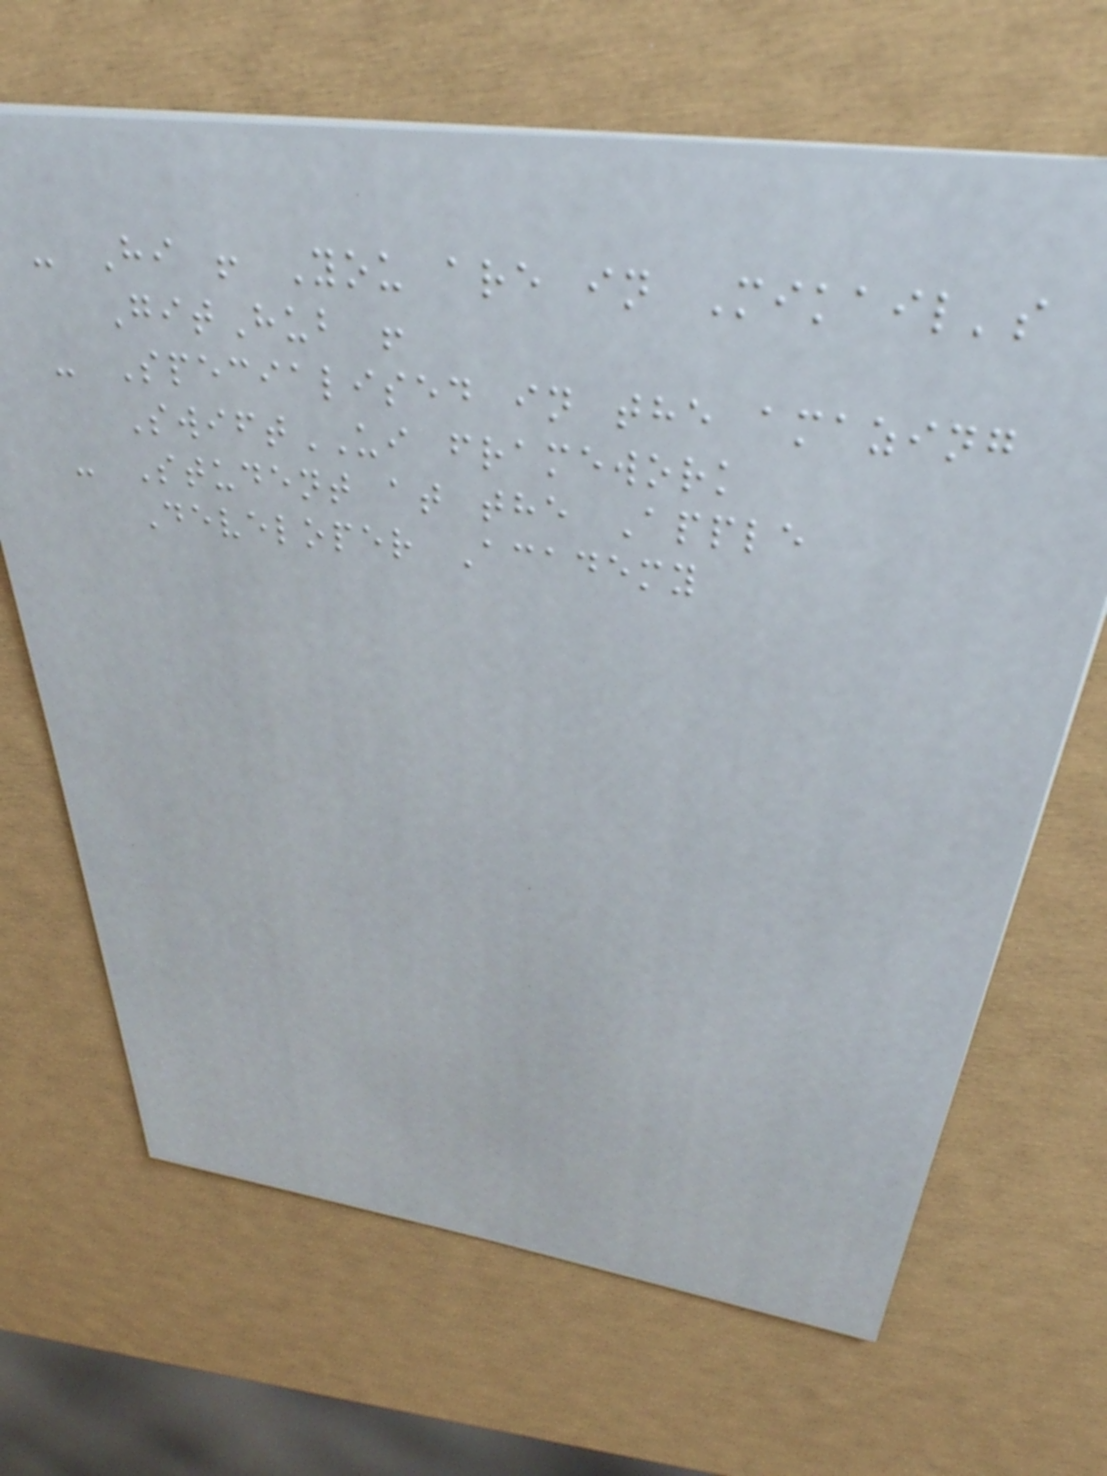- Hi ! You are in Mikail's
GitHub !
- Specialised in the amazing
SwiftUI framework
- Student at the Apple
Developer Academy
